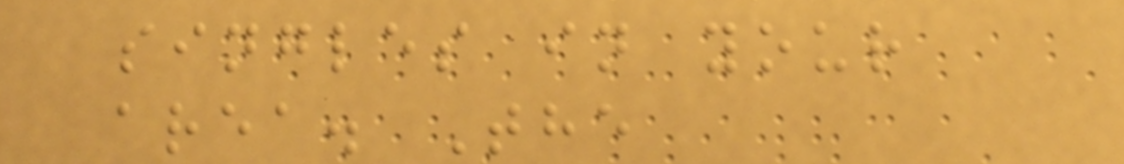singles in your
area. The
